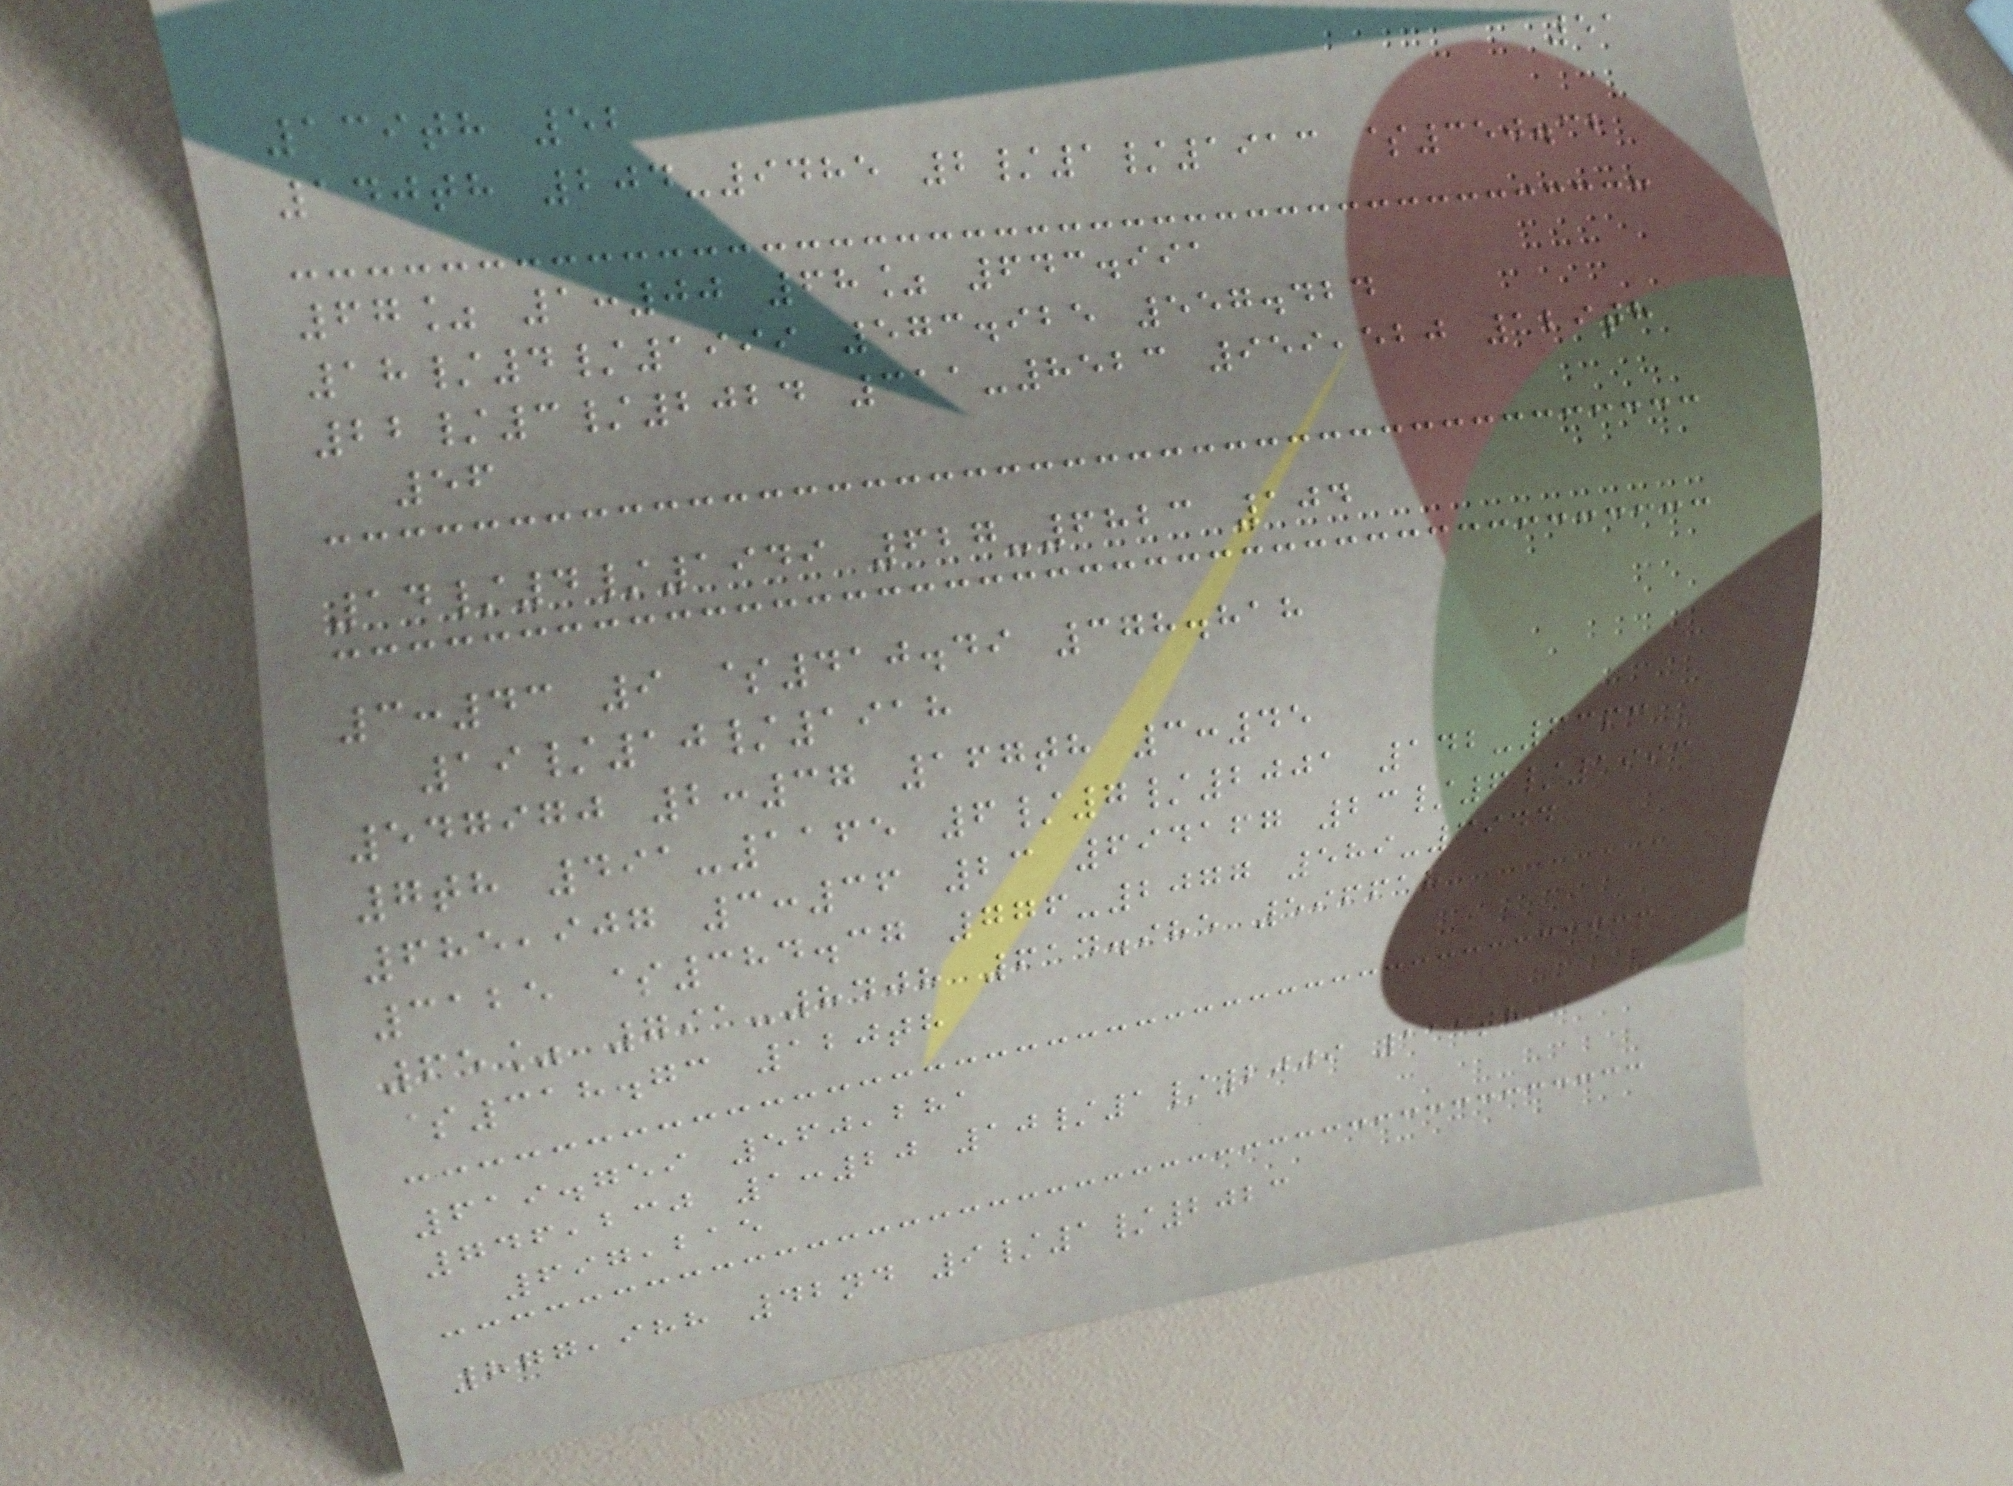51
139th 52
140th 204-9485 2/1/1913 $350.32
67% 1:00 68% 643.991
18/4/1999 573.925 557.424
22/3/2024 311-8523 959,520 129th
56
14/4/1949 627-6823 104
3:43 9 $410.49 378.818
19/10/1918
547970 2:37 167th 3:45
7th 491-1165 6/7/2001 142-6363
685,907 3:36 23 694167 23/6/1993
3125 $384.37 776-2077 589-3944
65% 791-8408 614.985 596618
$318.73 120th
619.759 560,281
746,230 1:20 10/1/2009 111th
697,215
877,988 42nd 9/1/2023
